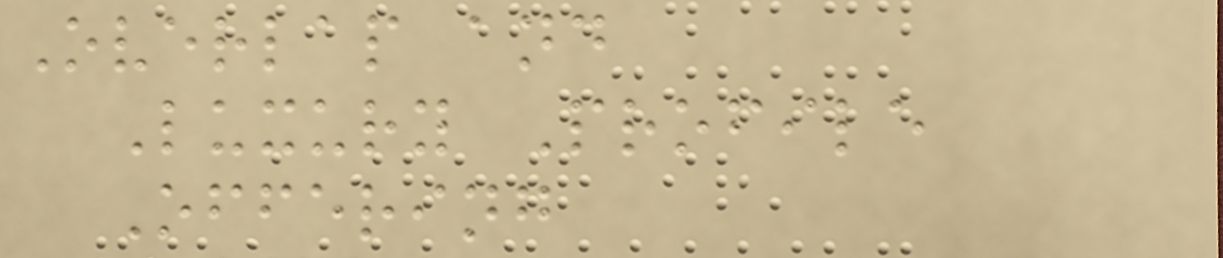Overlap and
Luxury Profile
Offering
